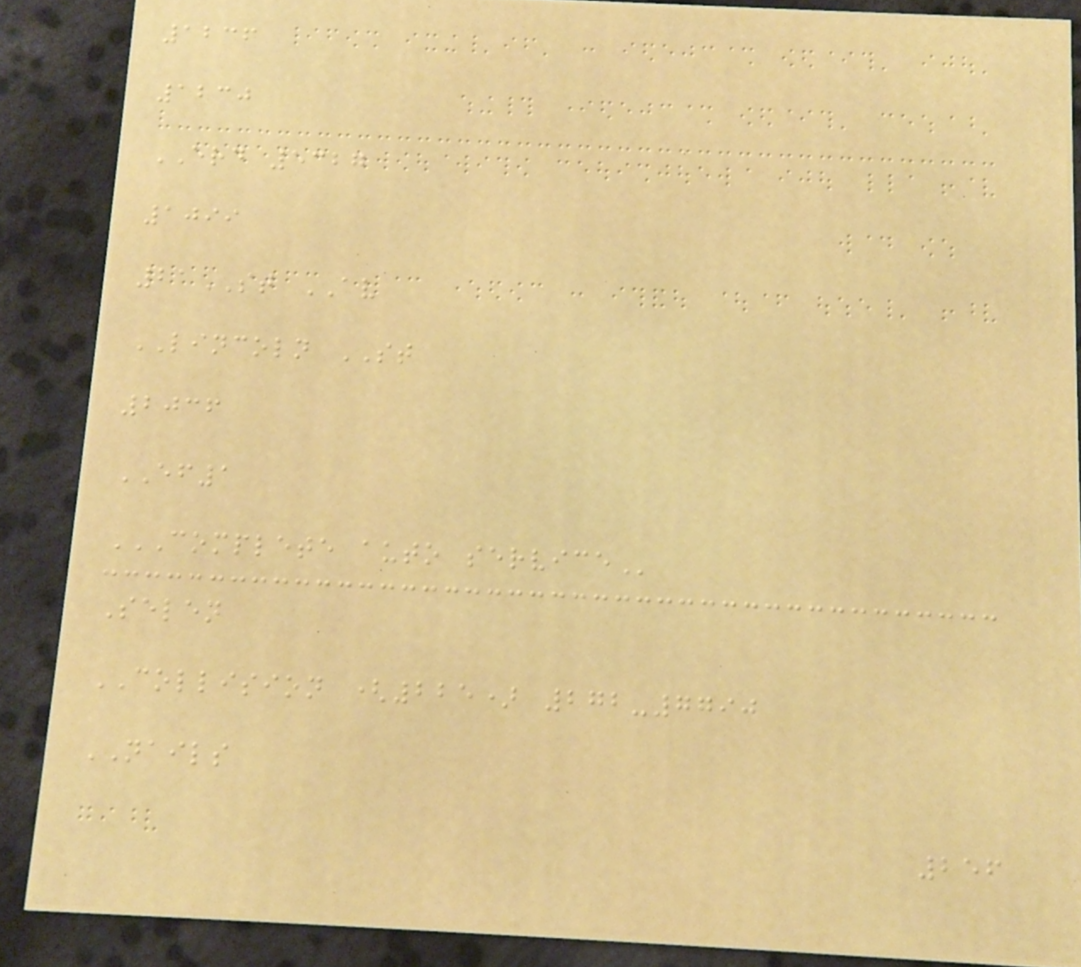1236
1230
ERD 5327
1099
21ST AV
LINCOLN ST
2036
EF1
COMPLETE AUTO SERVICE
Selen
COLLISION (225) 272-7790
NAILS
256
